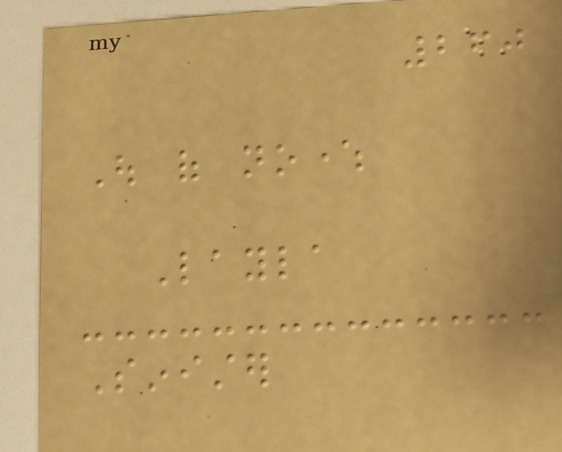260
Out of nowhere
Layla
Sinister
